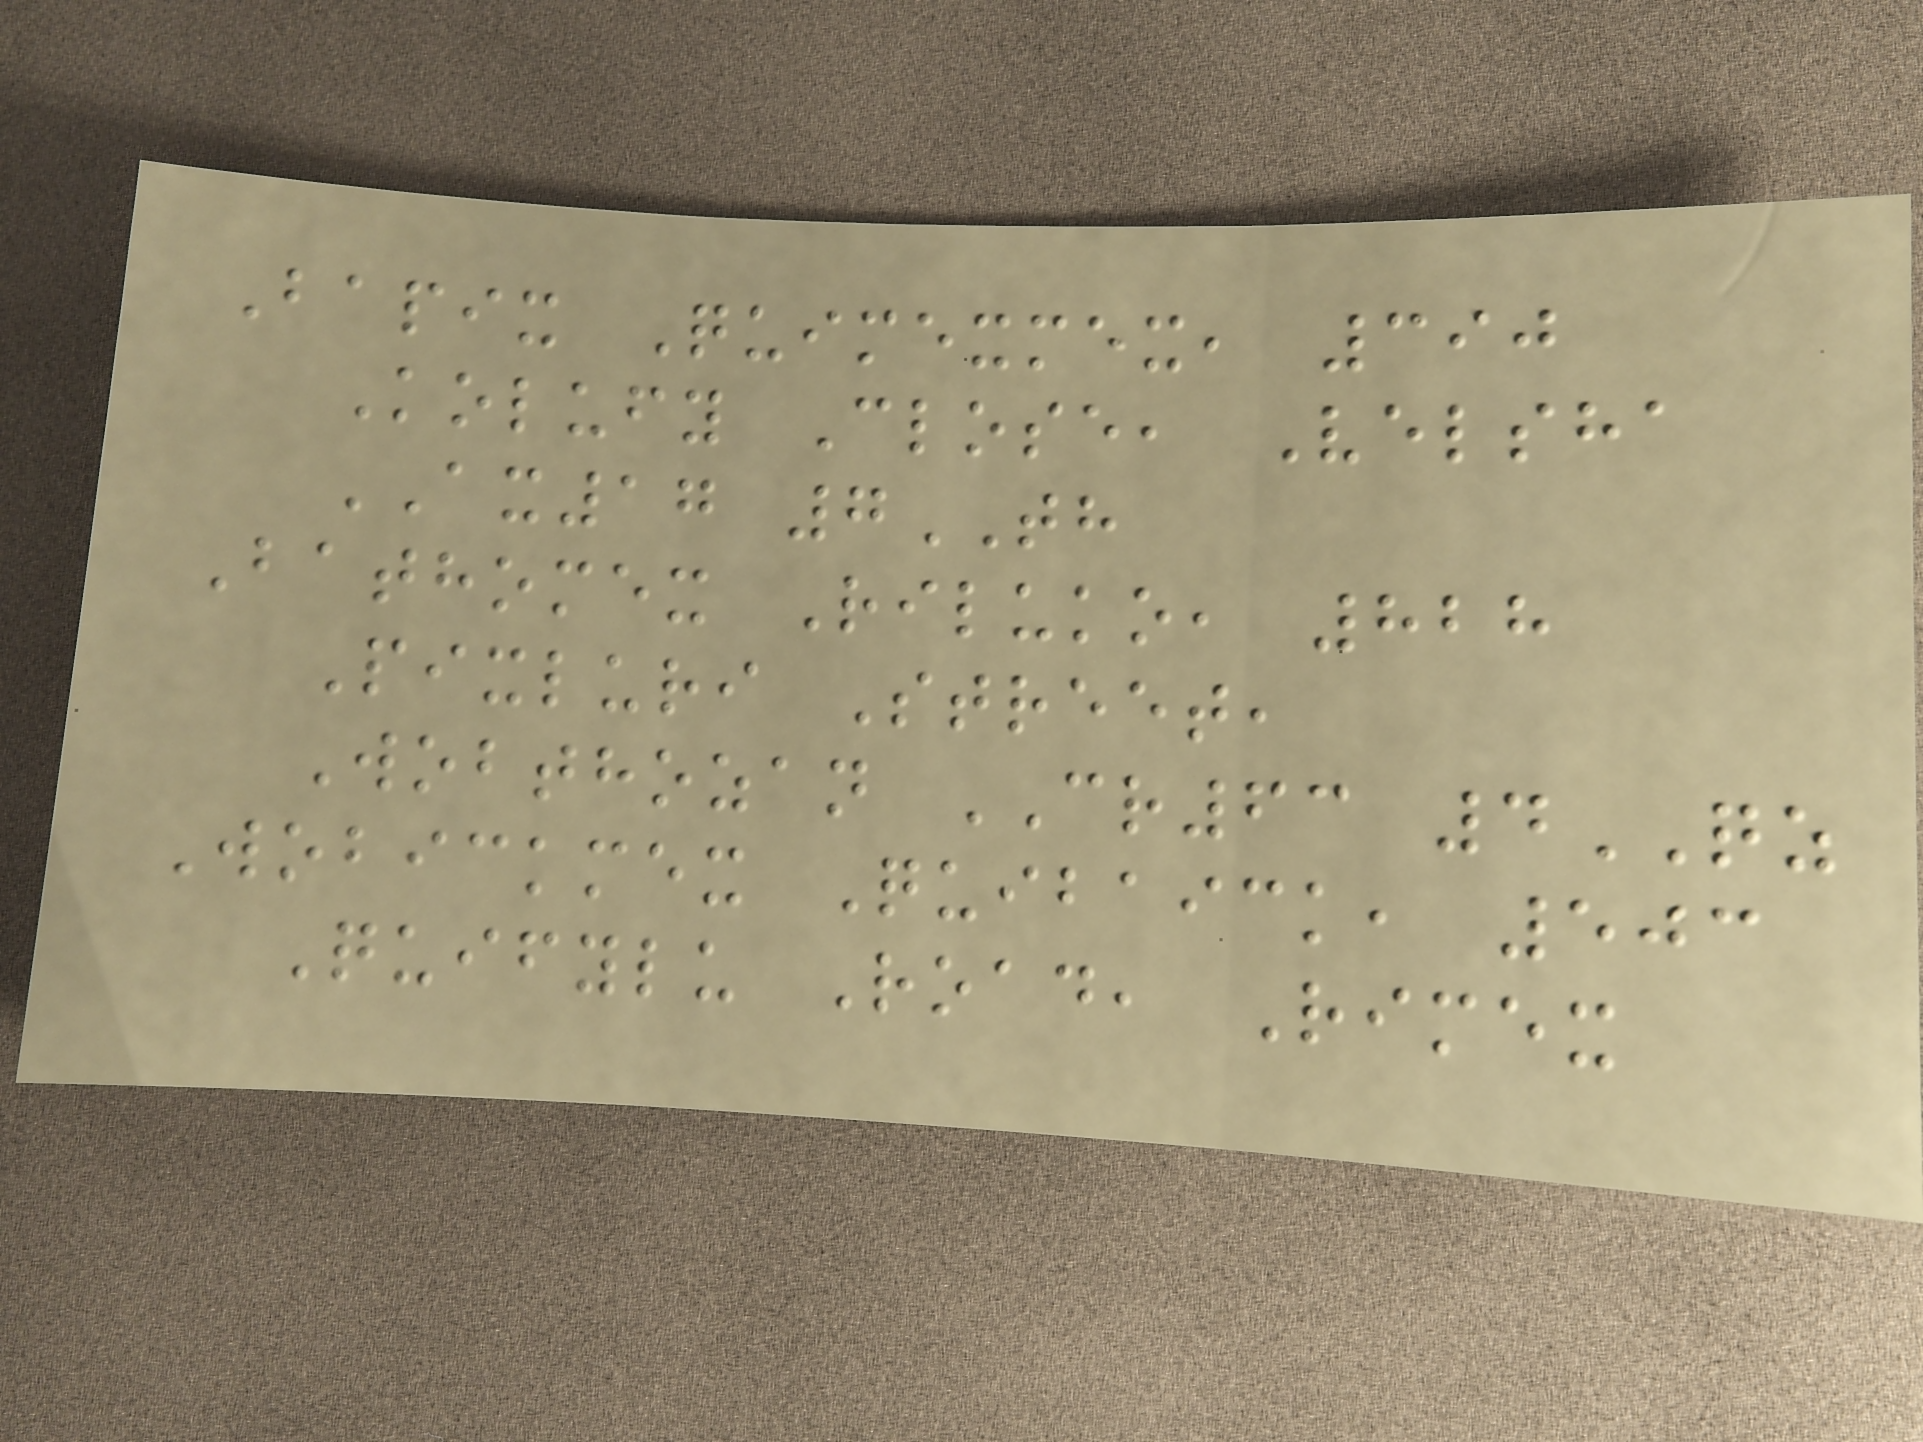Bapix Quimexmex, 390
Kolufy Close, Velsha
AX17 7TH
Bathomex Riluko, 828
Pixluri Street,
Wobthozan CR63 4QZ
Wobickmex Quibaick, 503
Quifylu Road, Rimex
